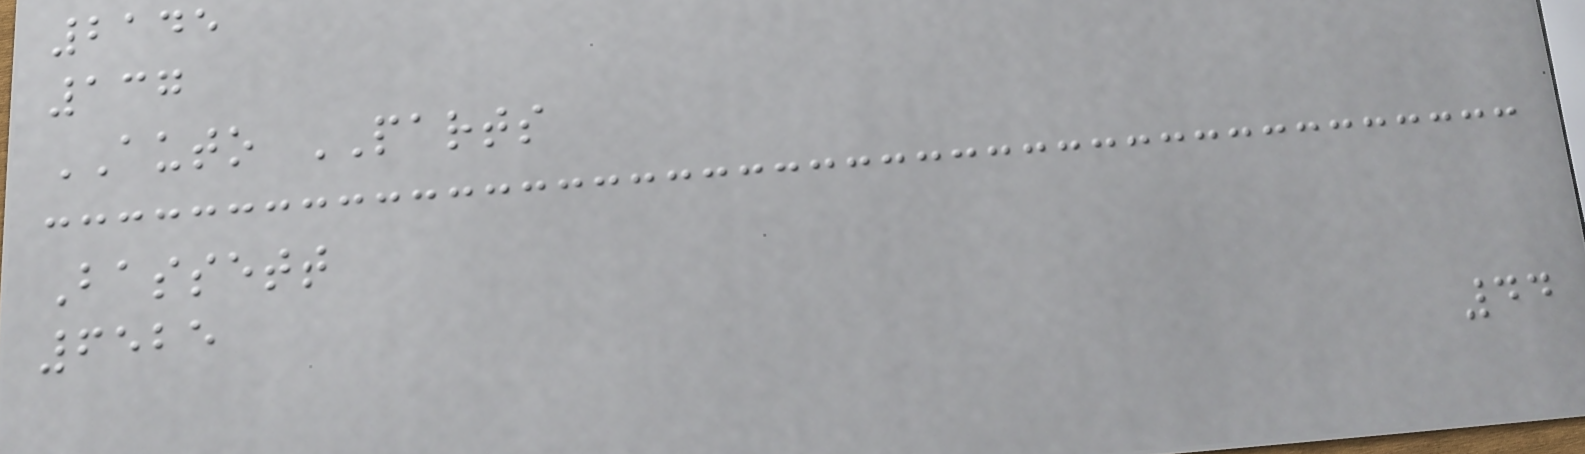2145
137
AUTO PARTS
Bassett
6525
44
